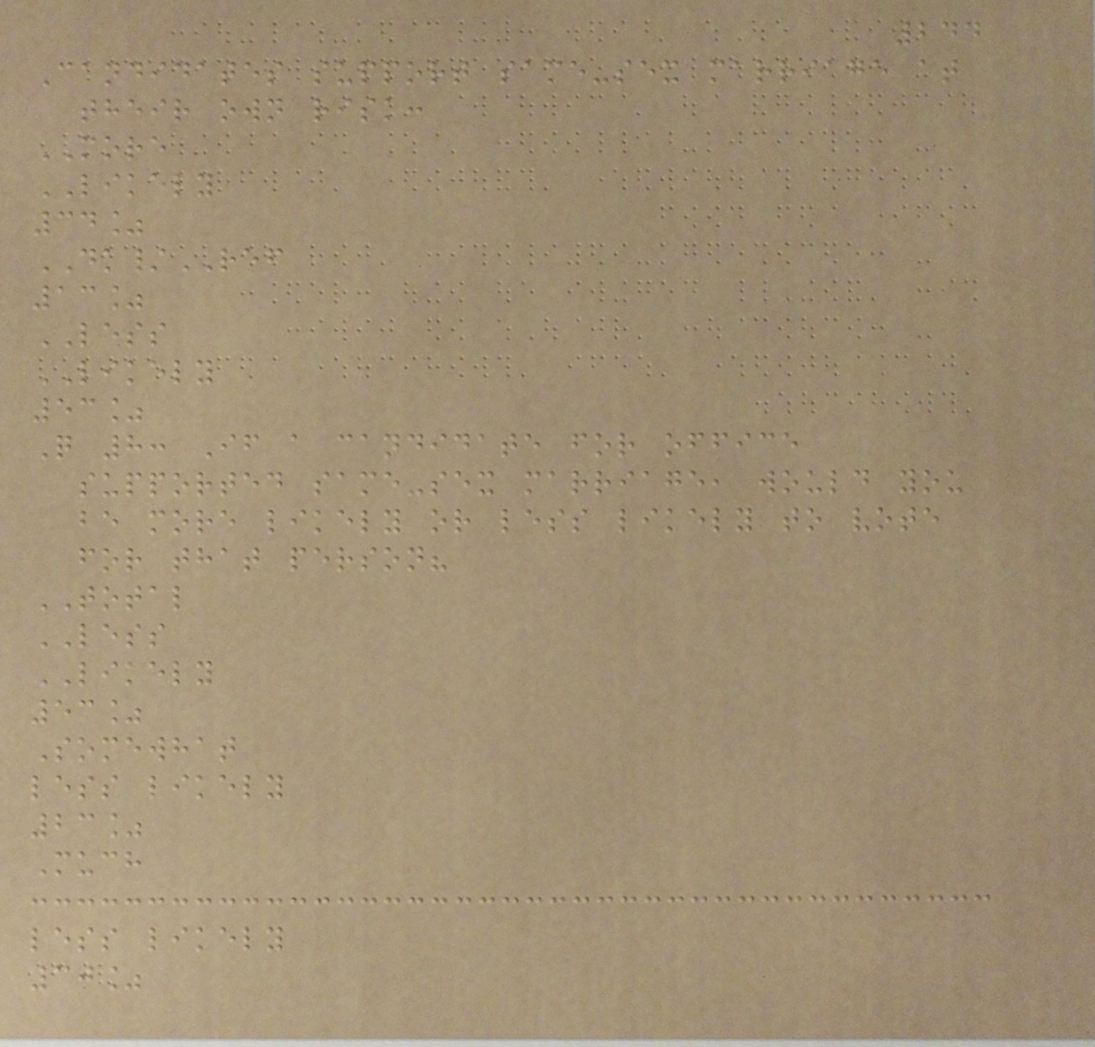244
Candidates support same-sex marriage at
their own risk:
MORE
LIKELY
34%
DK/REF
13%
LESS
LIKELY
53%
Q 8: If a candidate for office
supported same-sex marriage, would you
be more likely or less likely to vote
for that person?
TOTAL
LESS
LIKELY
53%
Somewhat
less likely
23%
Much
less likely
30%
